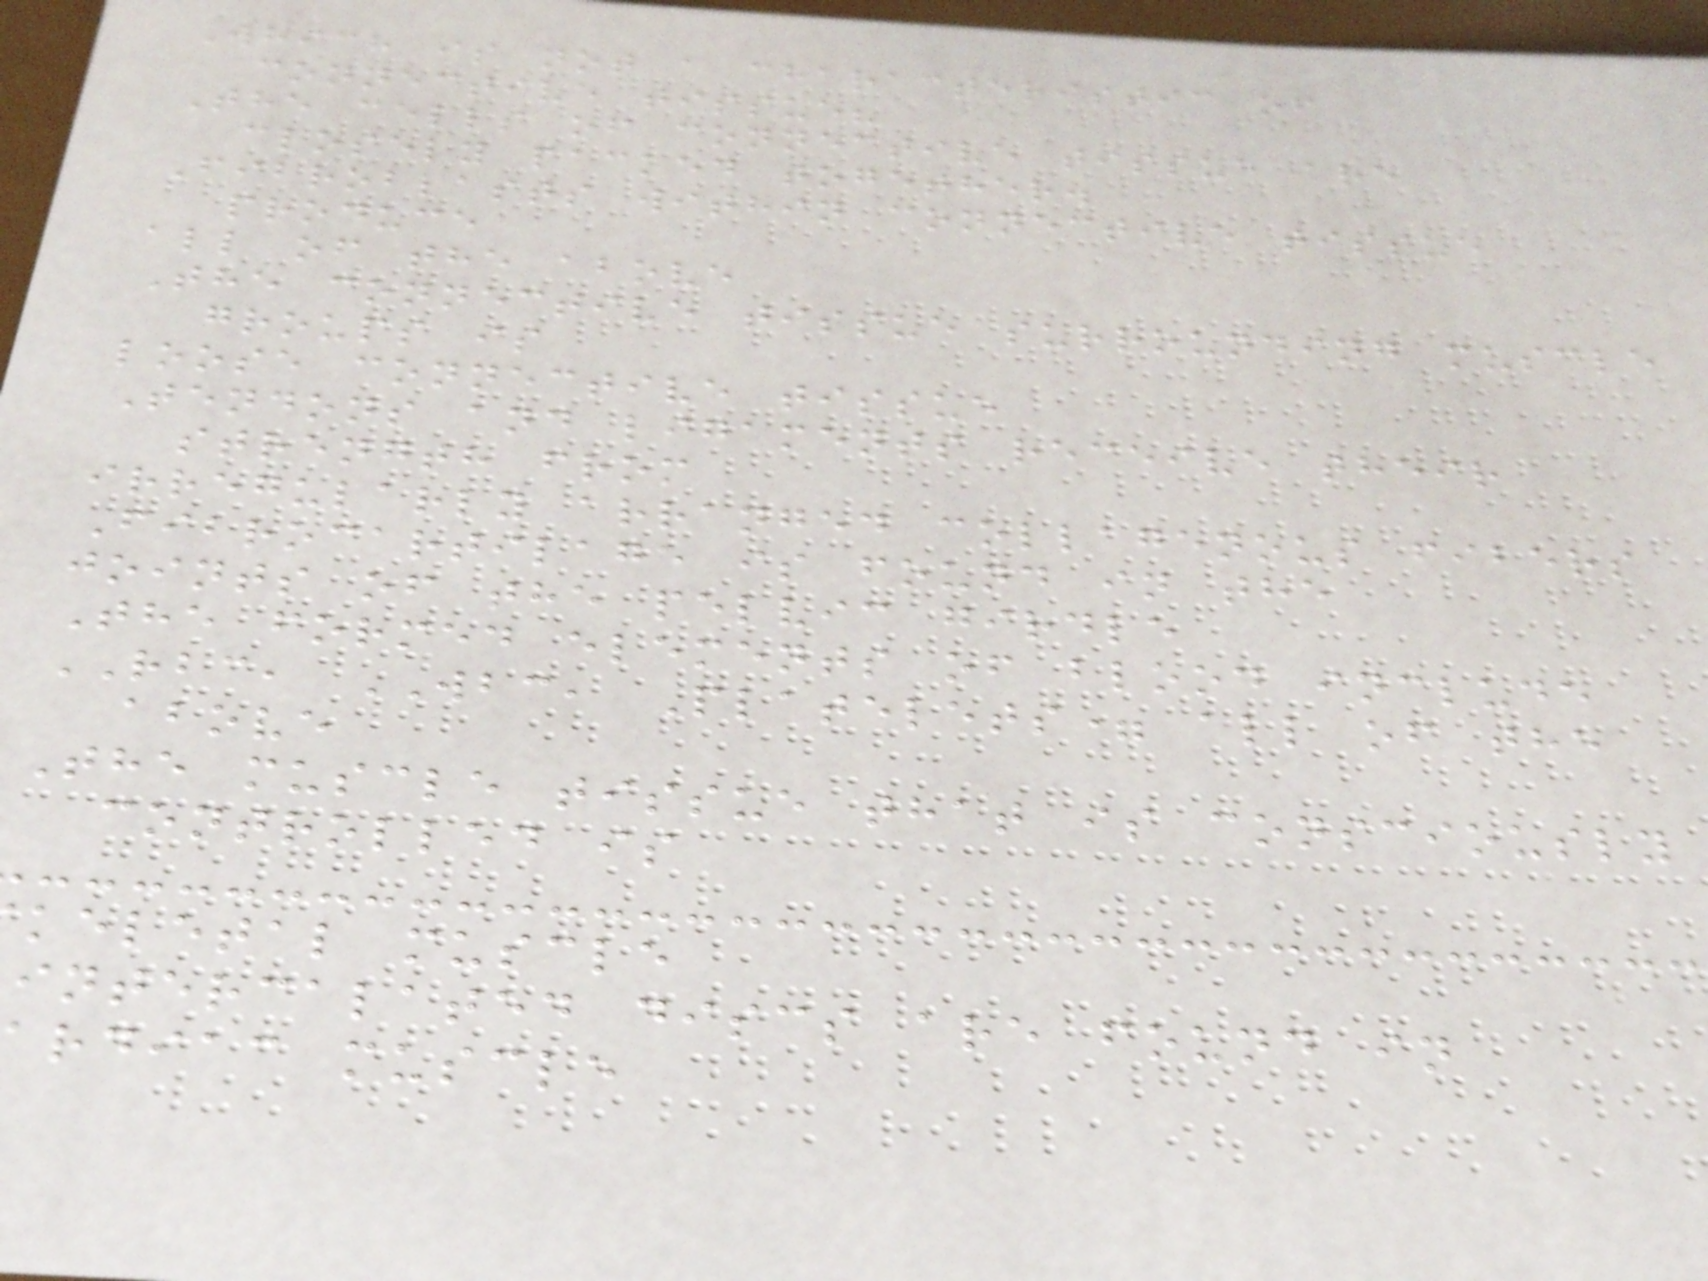Which is not a characteristic of
connective tissue?
The cells of connective tissue are
closely packed together.
Fibroblasts within connective tissue
produce
all of the above
The connective tissue surrounding muscle
groups is
loose connective tissue
Tendons and ligaments receive their
strength from
irregularly arranged collagenous fibers
Fibrocartilage is found in the
joints of the pelvic girdle
The formed elements of blood include
RBC, WBC, Platelets= all of the
above
The muscle tissue that is consciously
controlled is
keletal muscle
intercalated discs are found in
rdiac muscle
